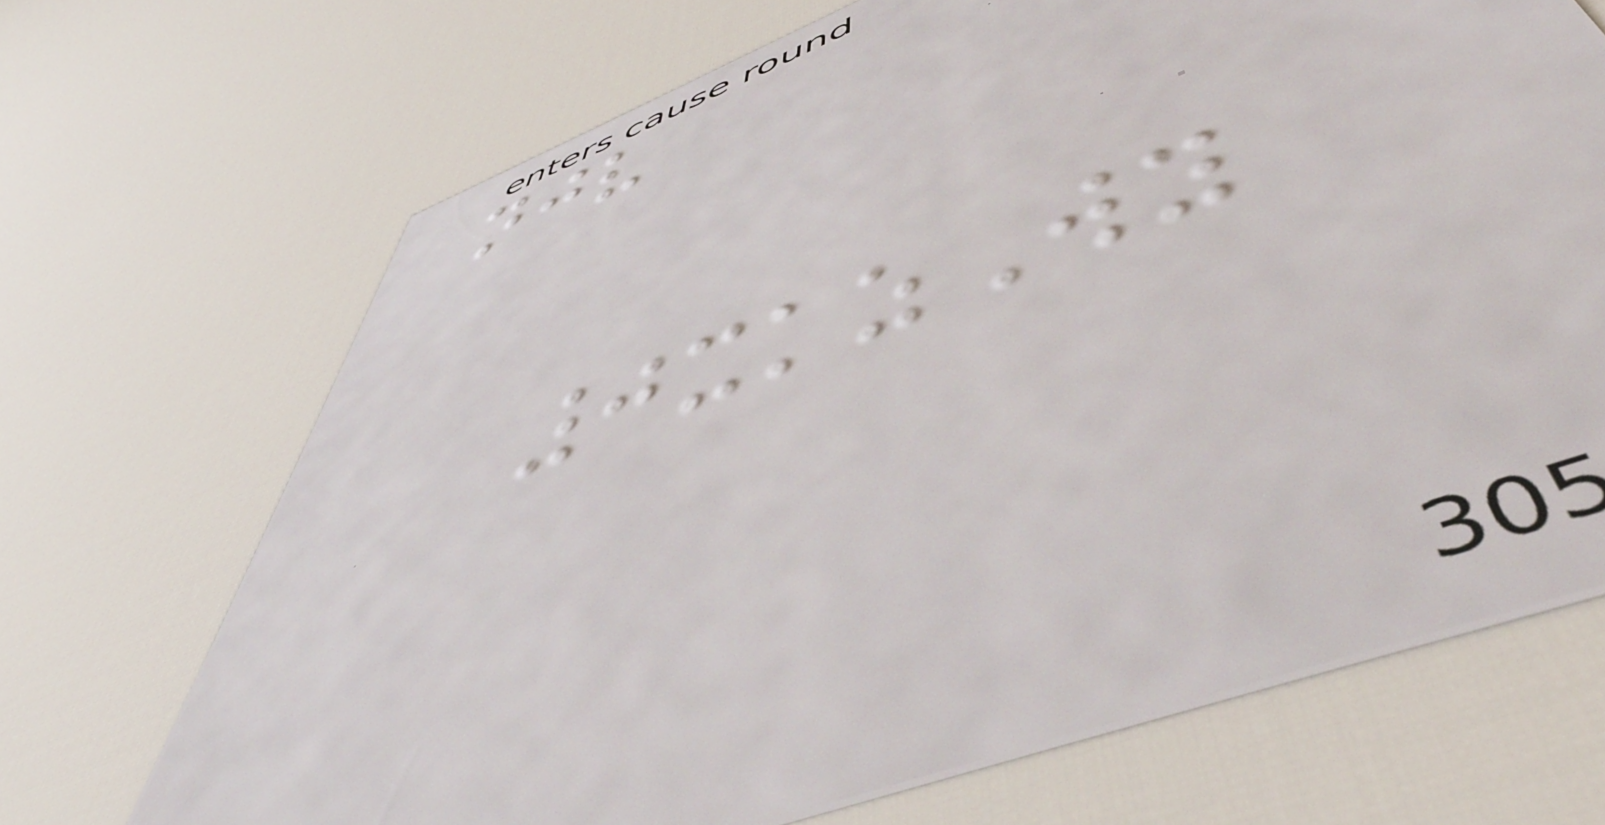njv
0xkzWy
